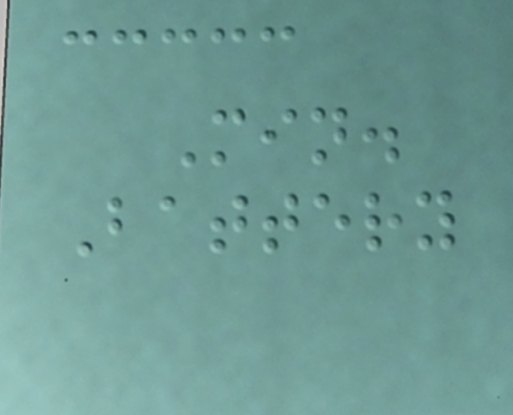Min.
Battery
